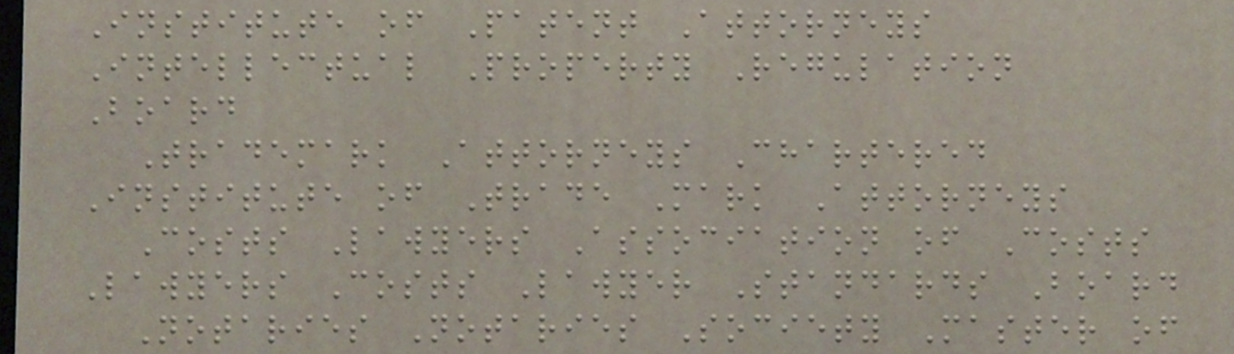Institute of Patent Attorneys
Intellectual Property Regulation
Board
Trademark Attorneys Chartered
Institute of Trade Mark Attorneys
Costs Lawyers Association of Costs
Lawyers Costs Lawyer Standards Board
Notaries Notaries Society Master of
